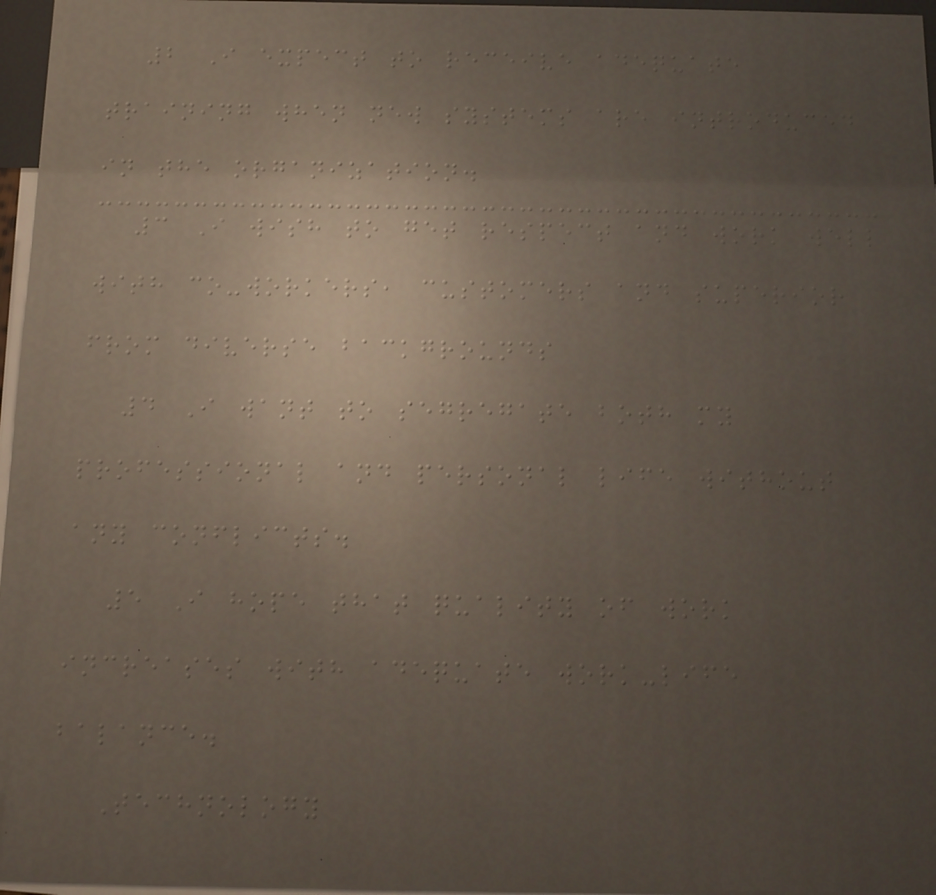2 I expect to receive adequate
training when new systems are introduced
in the organization.
3 I wish to get respect and work well
with co-workers, customers and superior
from diverse backgrounds
4 I want to segregate both my
professional and personal life without
any conflicts.
5 I hope that quality of work
increases with adequate work-life
balance.
Technology
